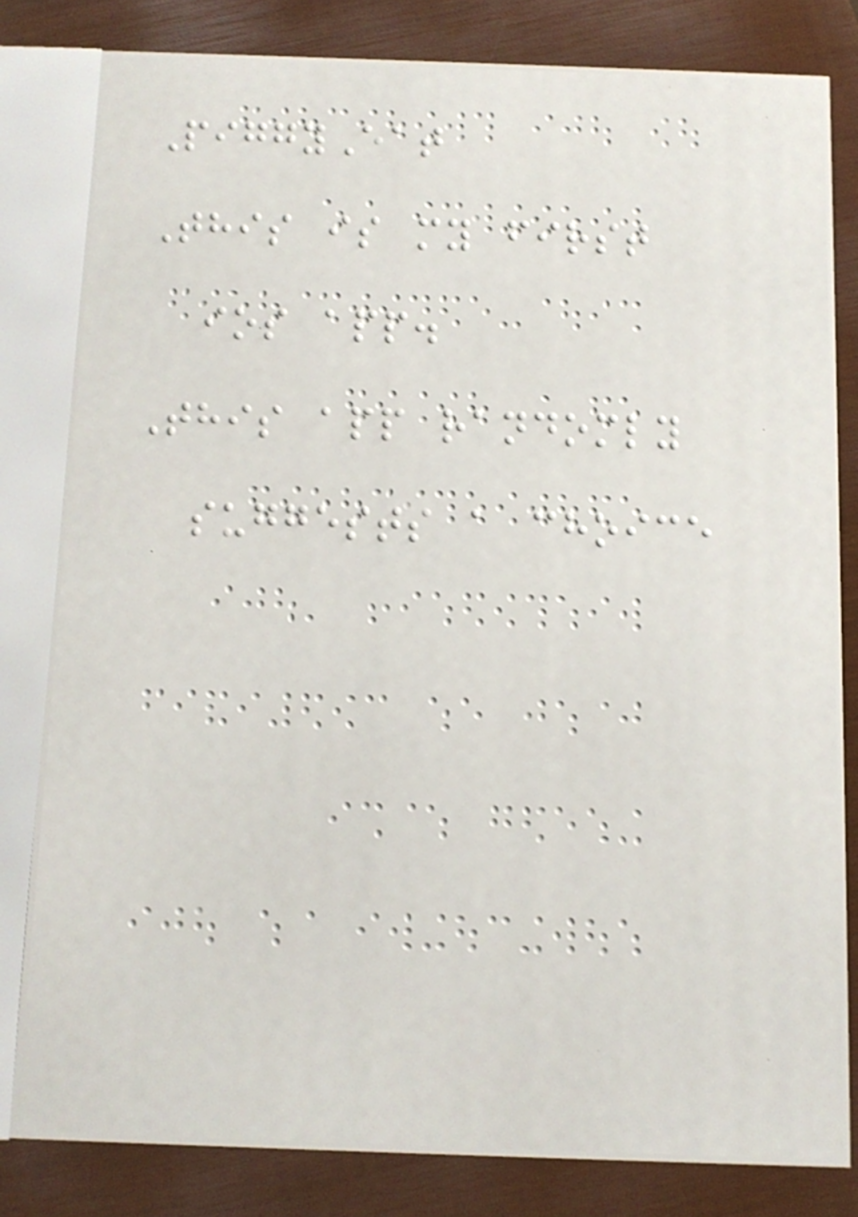PiggyEat
This is my first
ios app.
This app randomly
suggests a choice
